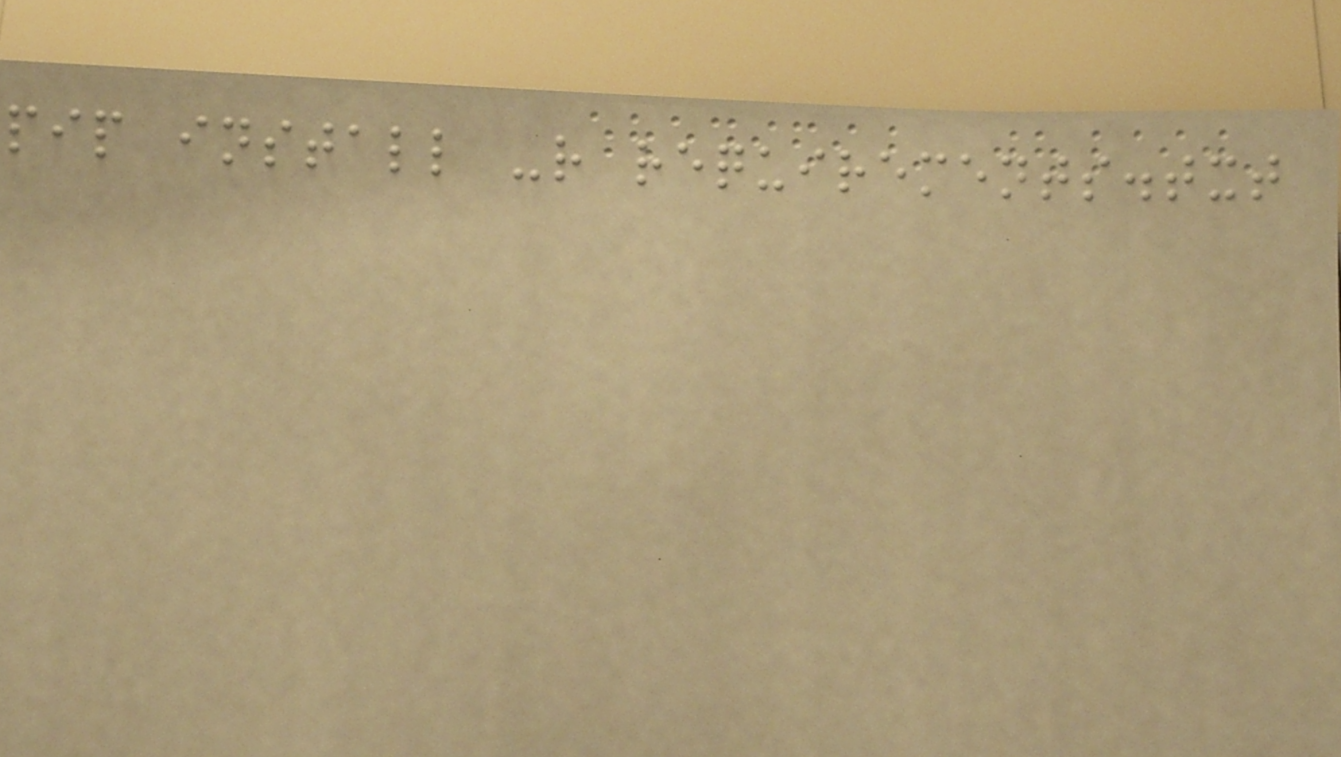pip install -r requirements.txt
